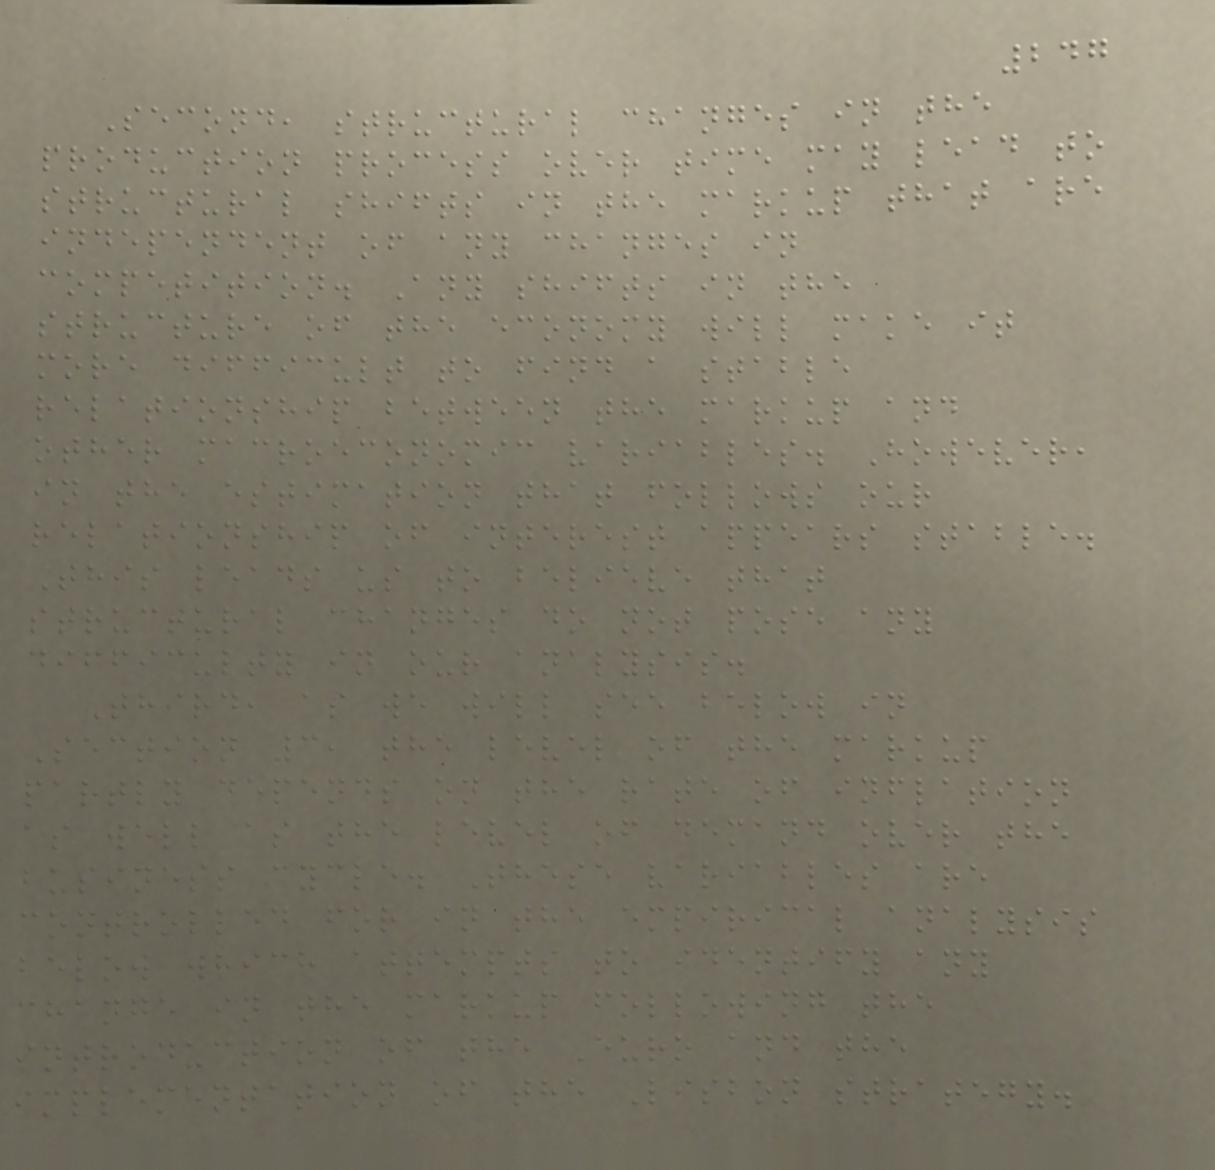247
Second, structural changes in the
production process over time may lead to
structural shifts in the markup that are
independent of any changes in
competition. Any shifts in the
structure of the economy will make it
more difficult to find a stable
relationship between the markup and
other macroeconomic variables. However,
in the estimation that follows our
relationship of interest appears stable.
This leads us to believe that
structural changes do not pose any
difficulty in our analysis.
Third, as we will see below in
Section 3, the level of the markup
partly depends on the rate of inflation
as well as the level of demand over the
business cycle. These variables are
controlled for in the empirical analysis
below which attempts to identify any
change in the markup following the
introduction of the Euro and the
implementation of the Lisbon strategy.
